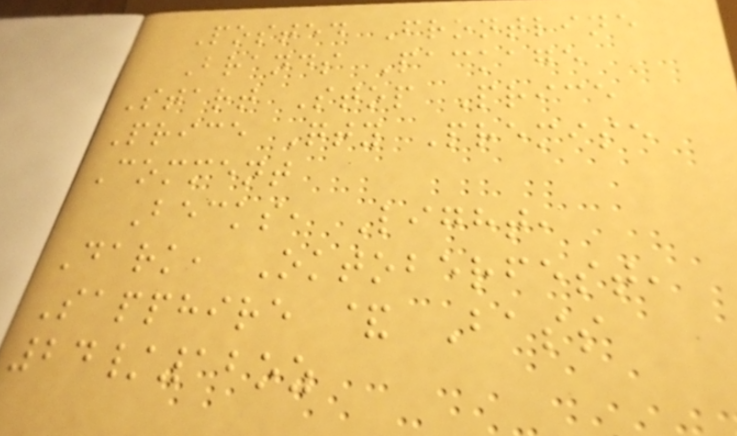Posted Frontline
Brands Package
Start Stop Price
Price Qty Premise
Comment
Becks, Light,
Dark, Oktoberfest,
Sapphire & Bass
24/12oz
